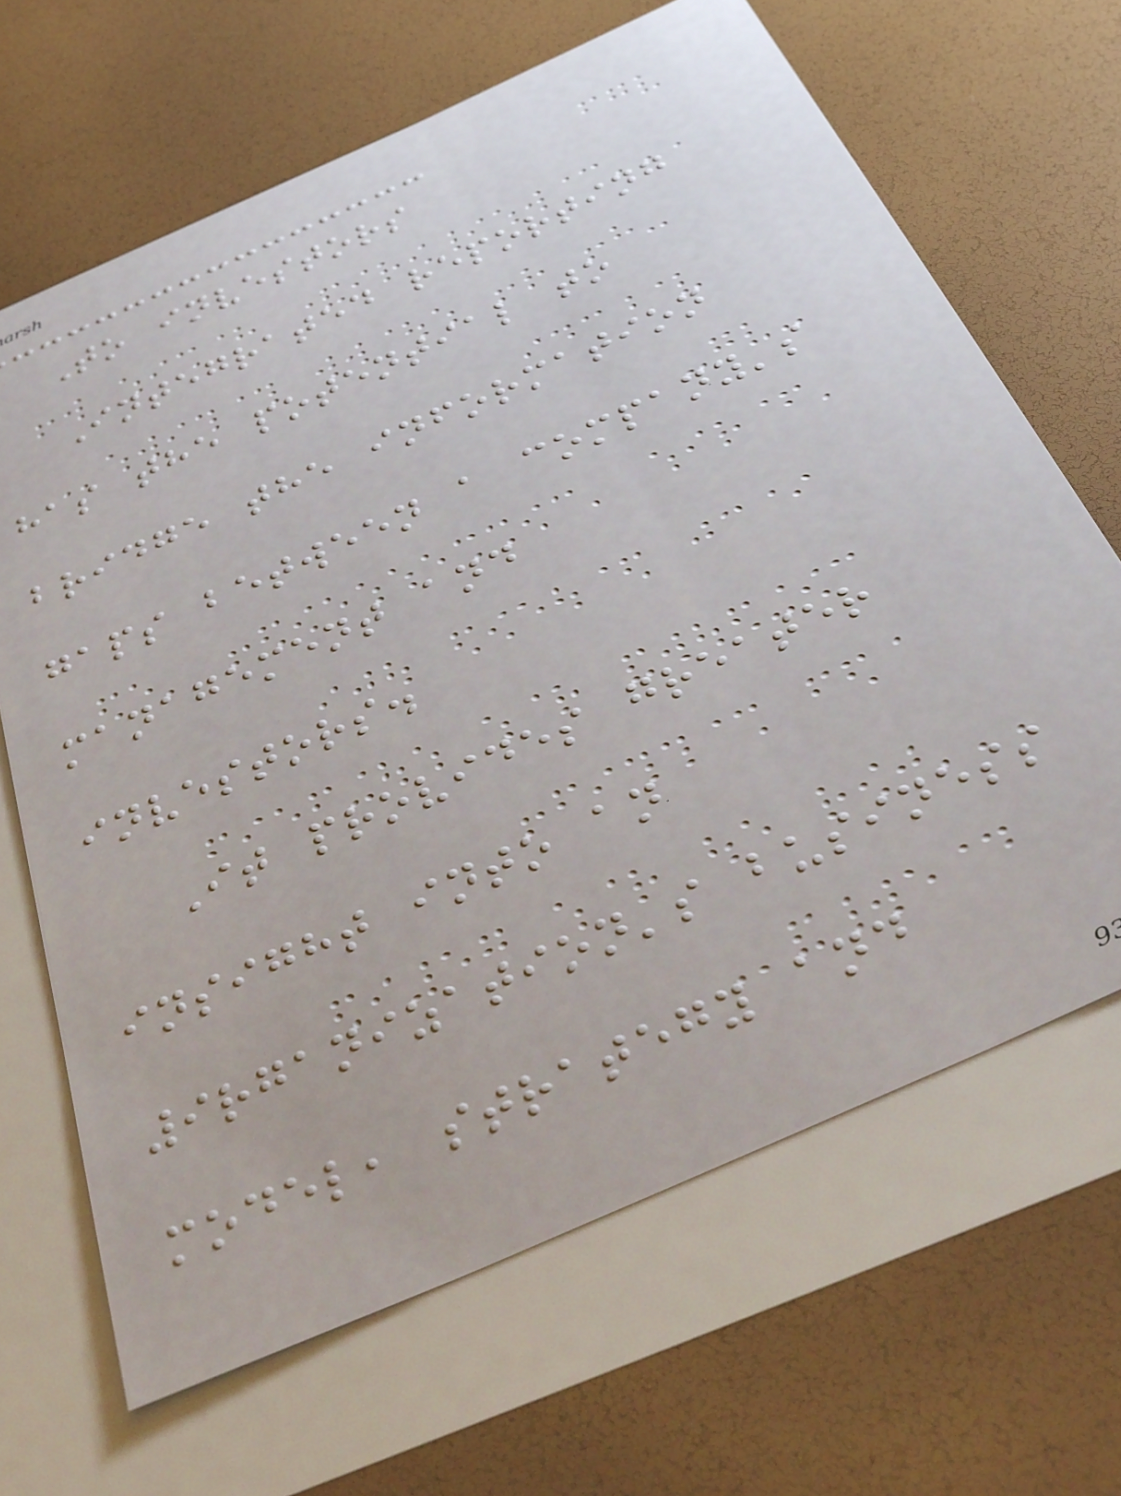To investors
Integrated reporting
has the potential to
bridge the information
gaps between a company's
management and
investors.
It provides greater
insight into an
9rganization's business
model, strategy and
